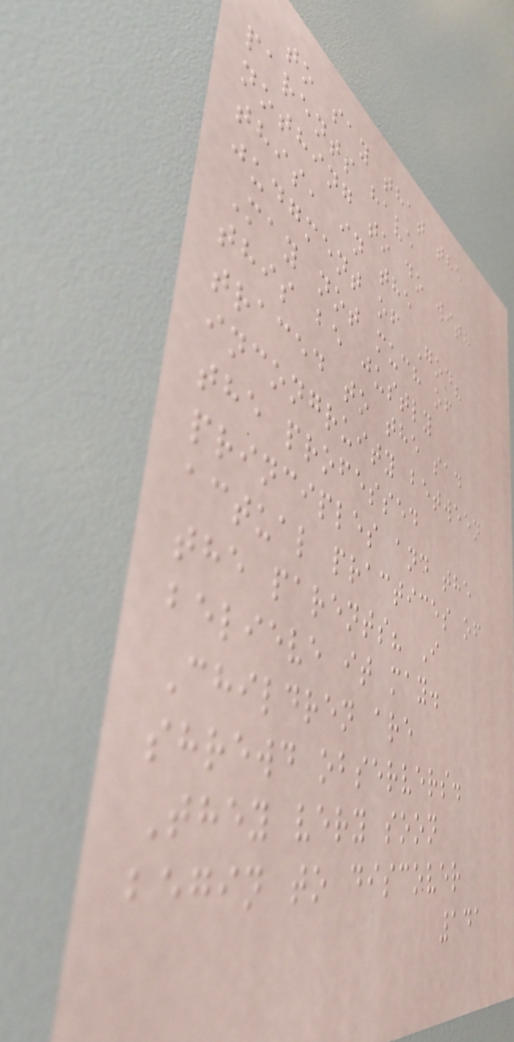to say that the
parents have
nothing to do with
this, in the
judgment of God?
May not much of
this be justly
traced to the sad
incongruity between
the professed
principles and the
actual practices of
the parents? I
believe it may.
Children are
shrewd observers.
They very soon
begin to discover
141
